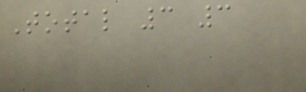Total 3 3
